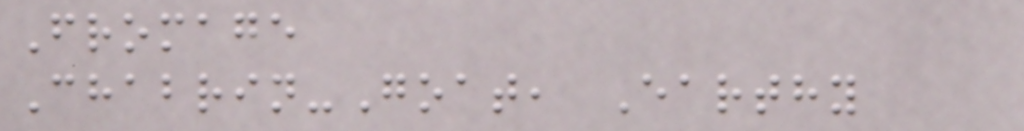Fromage
Chabrin-Goat, Earthy
